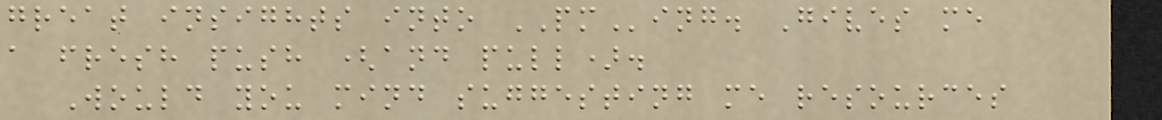great insights into PMing. Gives me
a fresh push (and pull).
Would you mind suggesting me resources
